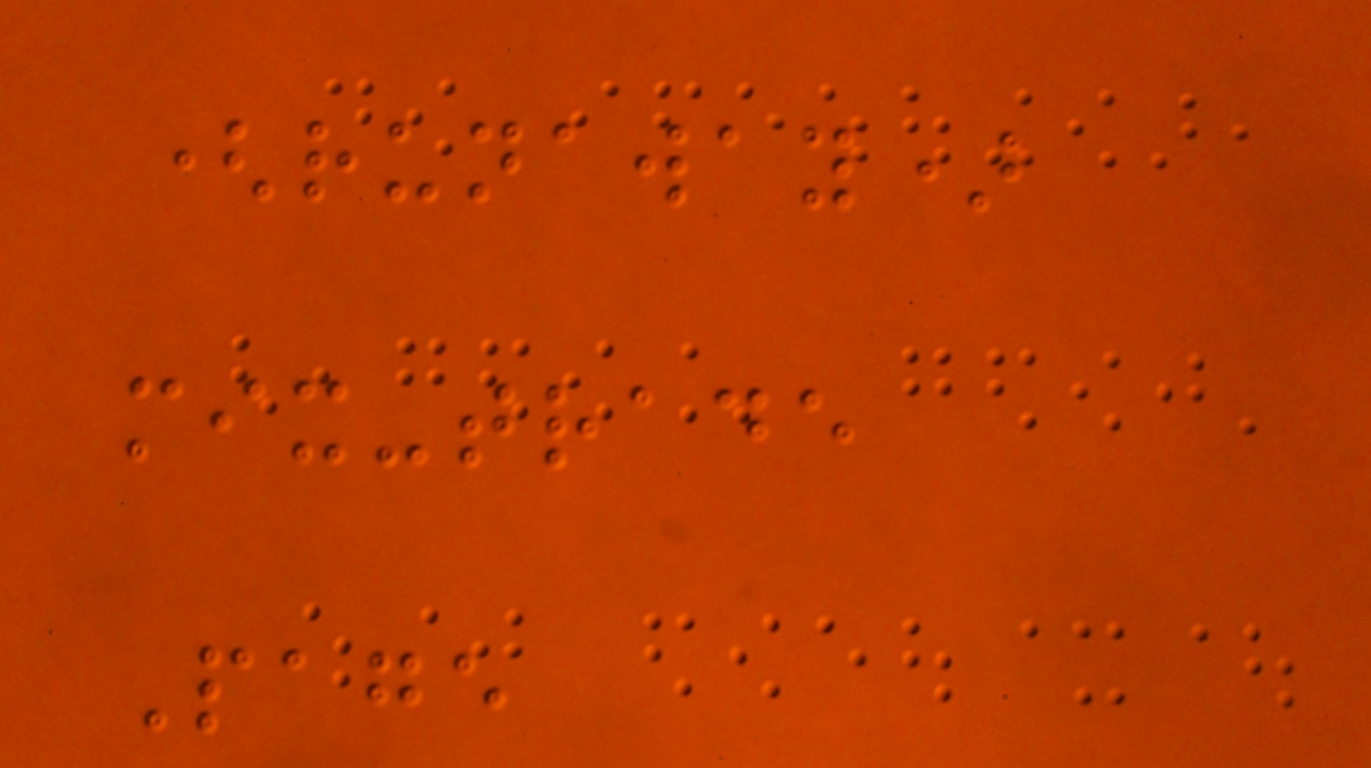(runaway)
mix-trade
Page
